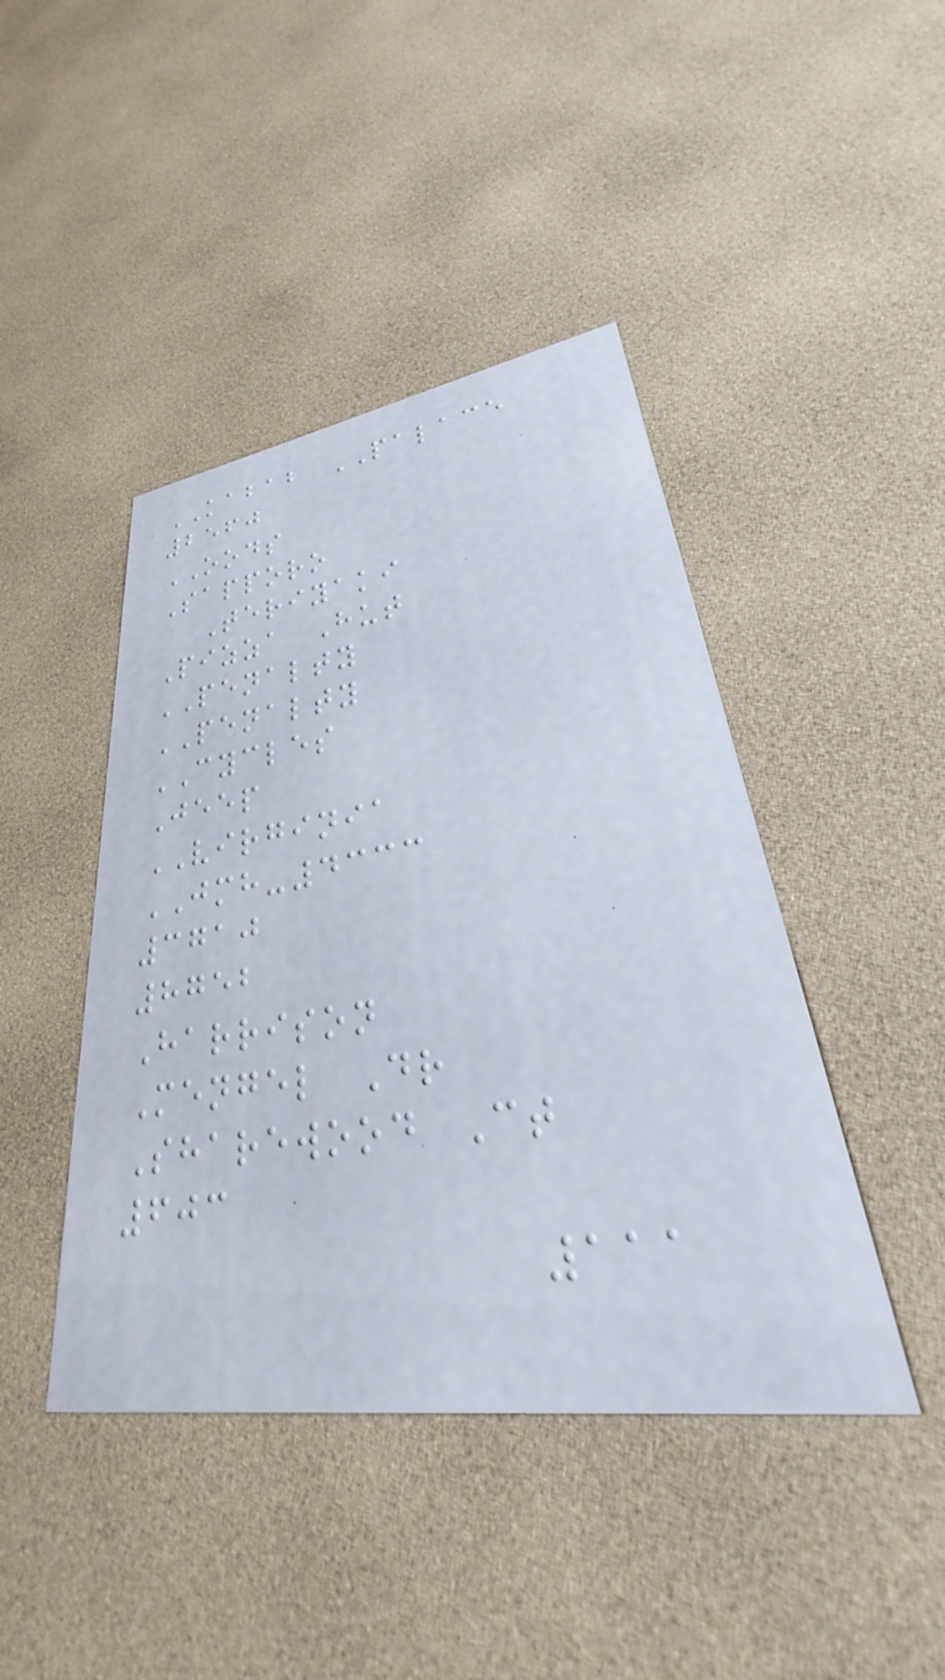KABAB PALACE
2560
OODS
Sapporo
Teriyaki
Pizza Hut
PENALTY
PENALTY
CYCLES
Jeep
VIRGINIA
JMH-4333
3710
8752
Harrison
Mengel Dr
Sharewood Ct
603
111
